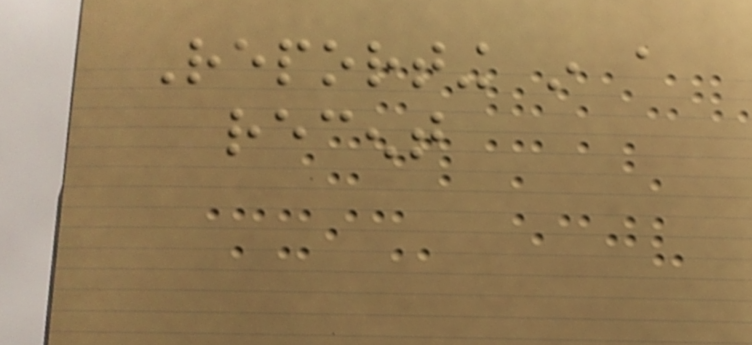Reporting in a
recent
